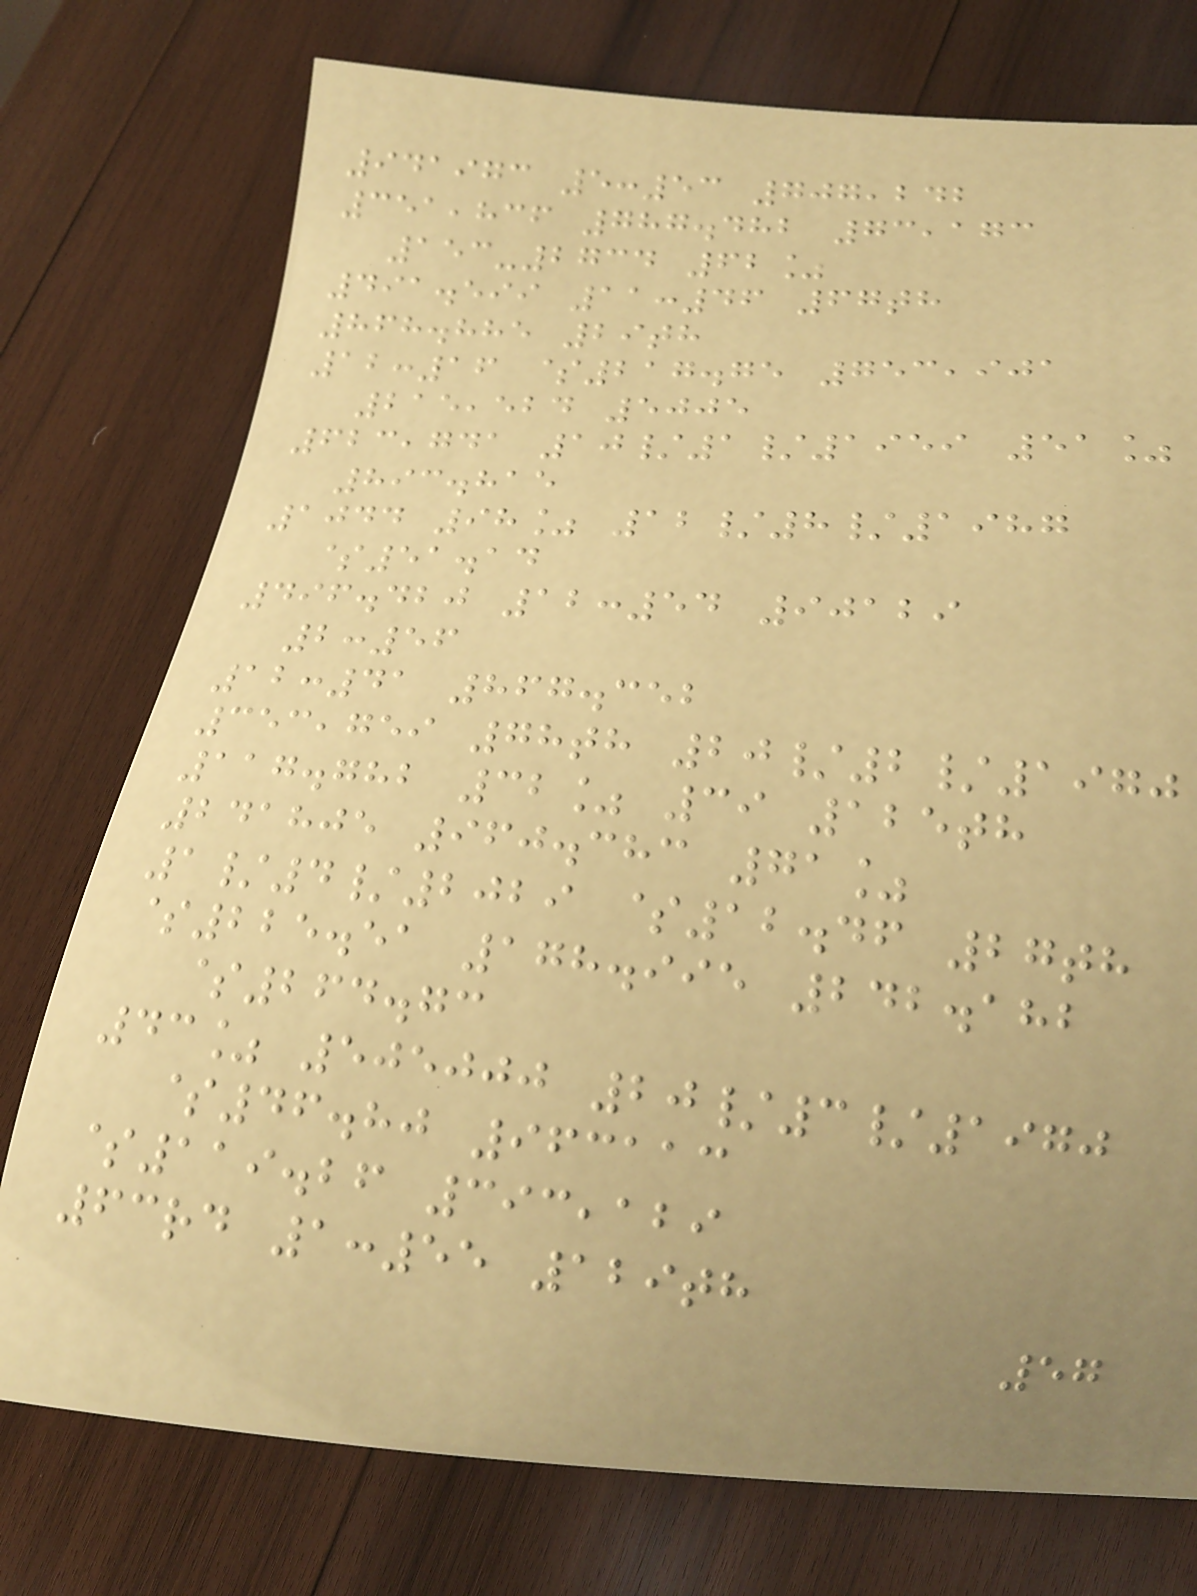941973 5:53 707,242
351,836 787.482 73,173
153-2734 62%
491.599 11:46 67th
868.885 29th
12:16 $217.75 753,901
215,524 5005
623,741 10/1/1959 51%
893.815
1044 98% 12/8/1987
$51.14
496.420 12:54 90129
2:56
12:41 867.352
353,759 78th 20/2/1970
117.782 32% 39 125th
241805 960.383 71%
1/4/2029 $12.46 27th
$225.51 178.995 242.182
$264.73
43% 505000 20/3/1970
$46.80 963113
$119.26 393,129
63rd 1:55 129th
57
